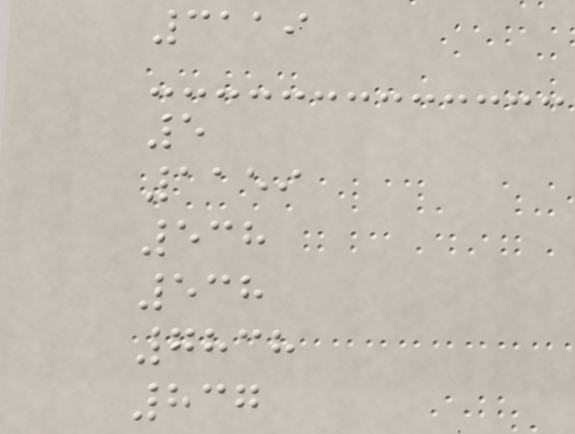3119
5
1159
538
538
7838
837
